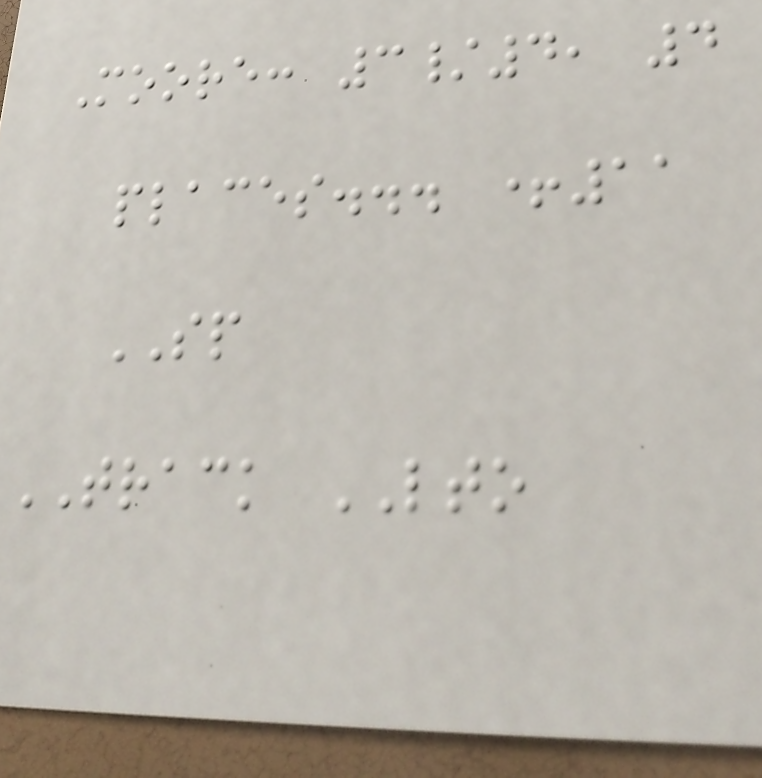Moore: 3/4, 4
places... +11
SP
TRACK LTO
